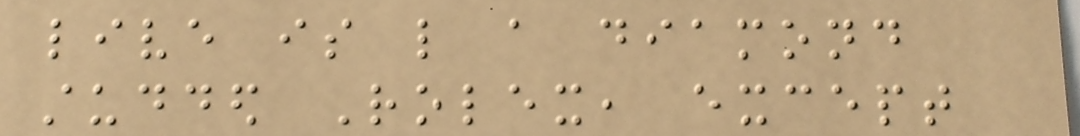live is like a diamond
studded Rolex, except
